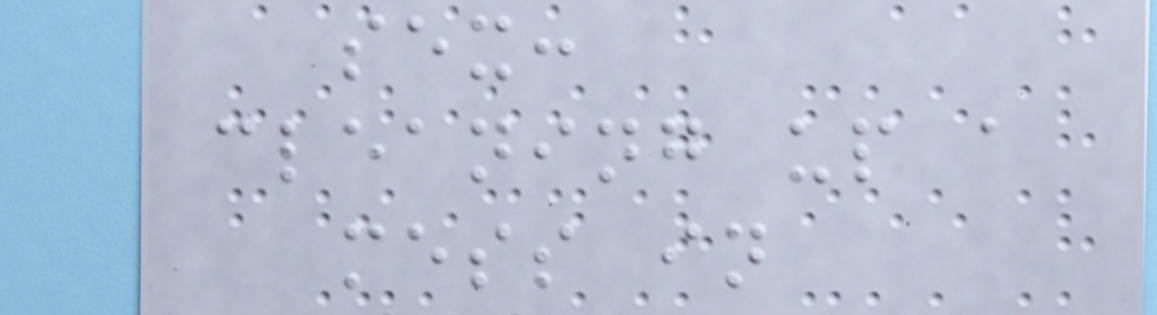sex:
cleaning up a
mess in
